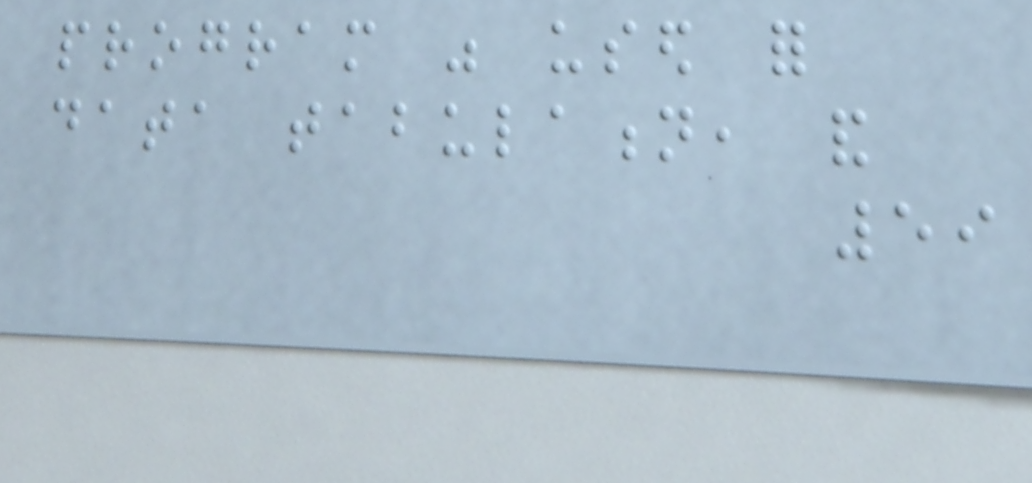program was used for
data tabulation, and
59
